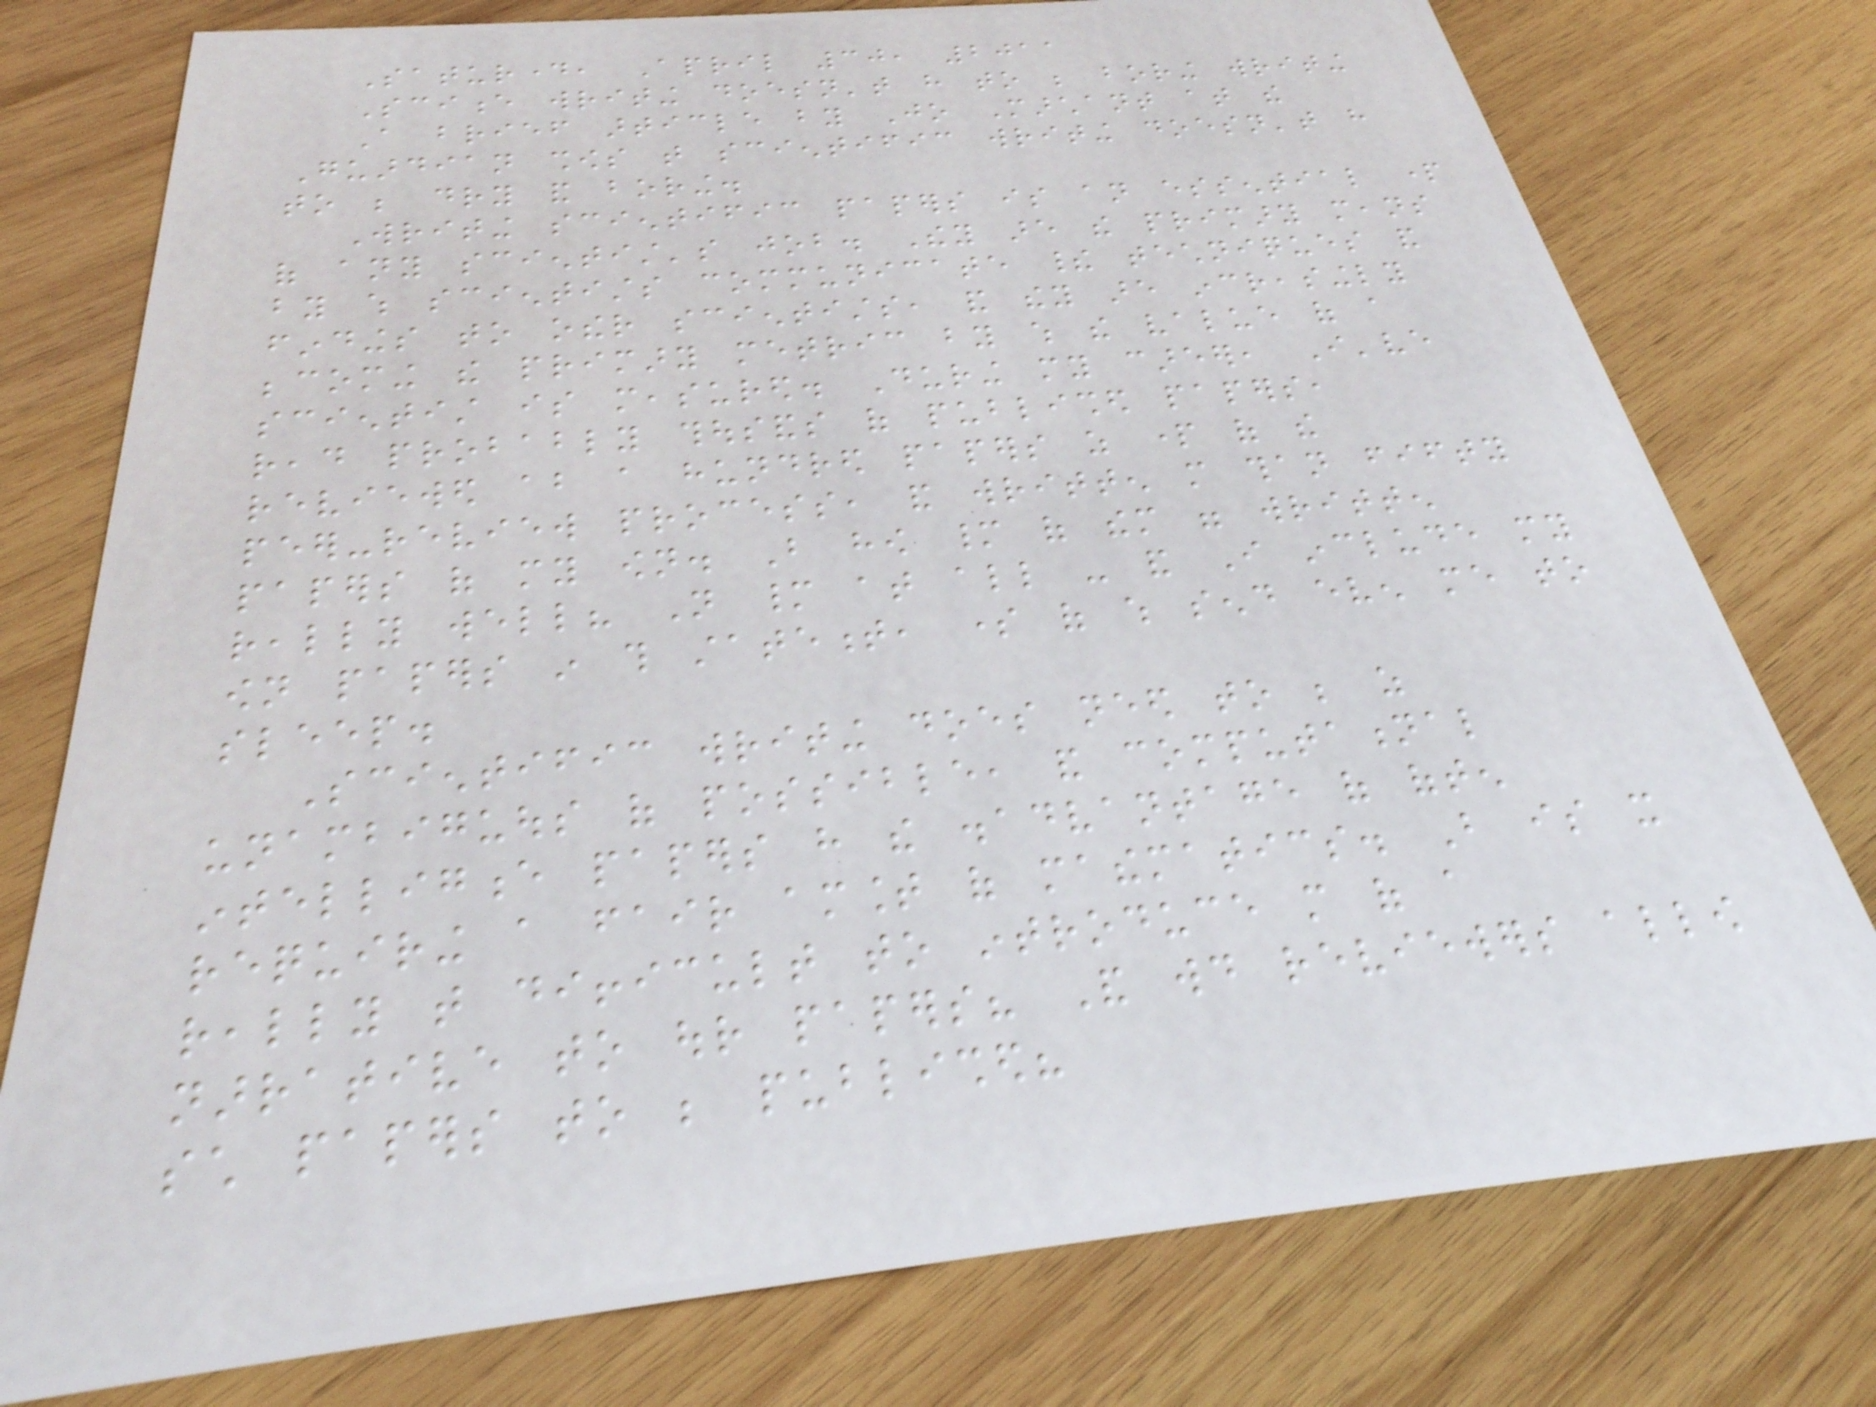Saturday, April 30, 2011
Science writing doesn't have to be boring writing
A brief article by Jo Marchant at the
Guardian shows that scientific writing doesn't have
to be dry and boring.
Writing scientific papers is an essential part
of any scientist's job. They are the primary means
by which scientists communicate their techniques and
findings to other scientists, and they are increasingly
becoming the primary metric by which the value of a
scientist is measured. During my career, I've
read probably thousands of published papers,
reviewed about a hundred papers as part of the
peer-review process, and written more than fifty
papers of my own. But how many of them were written
really well? Not many at all - and I include my
own papers in this statement, some of which send even me to
sleep.
Scientific writing does need to be as
unambiguous of possible, and computational
intelligence papers have the disadvantage of often
requiring a fair amount of mathematics. But is it
really that difficult to introduce more of a
narrative to our papers? And would reviewers allow
such papers to be published?
